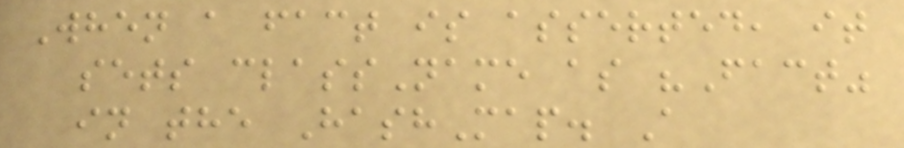When a fact is asserted, it
sets className as "Fact"
in the HashMap. A
